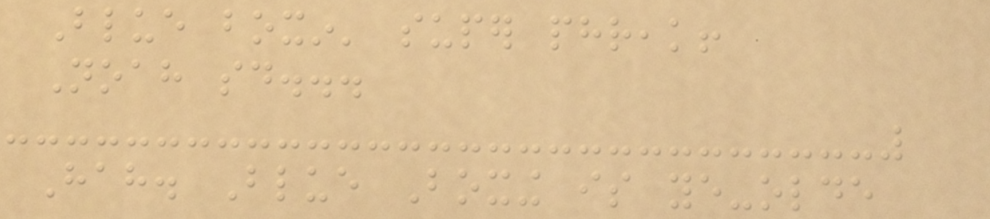Blue boxin' super phreak!
Noah said...
Hah. Blue Boxing is ye-olde
